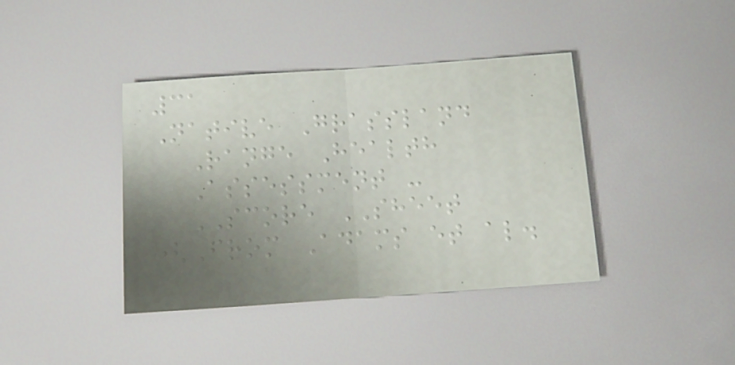31
Native Grassland
Range Health
Assessment -
SCORE SHEET
(From Adams et al.
